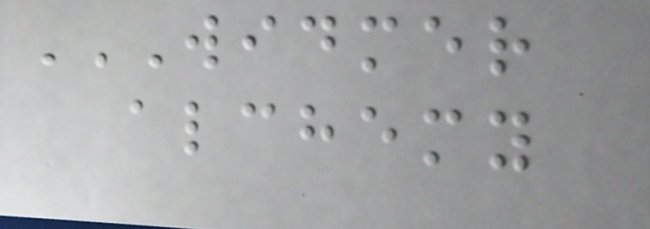WIDMER
ALCHEMY
